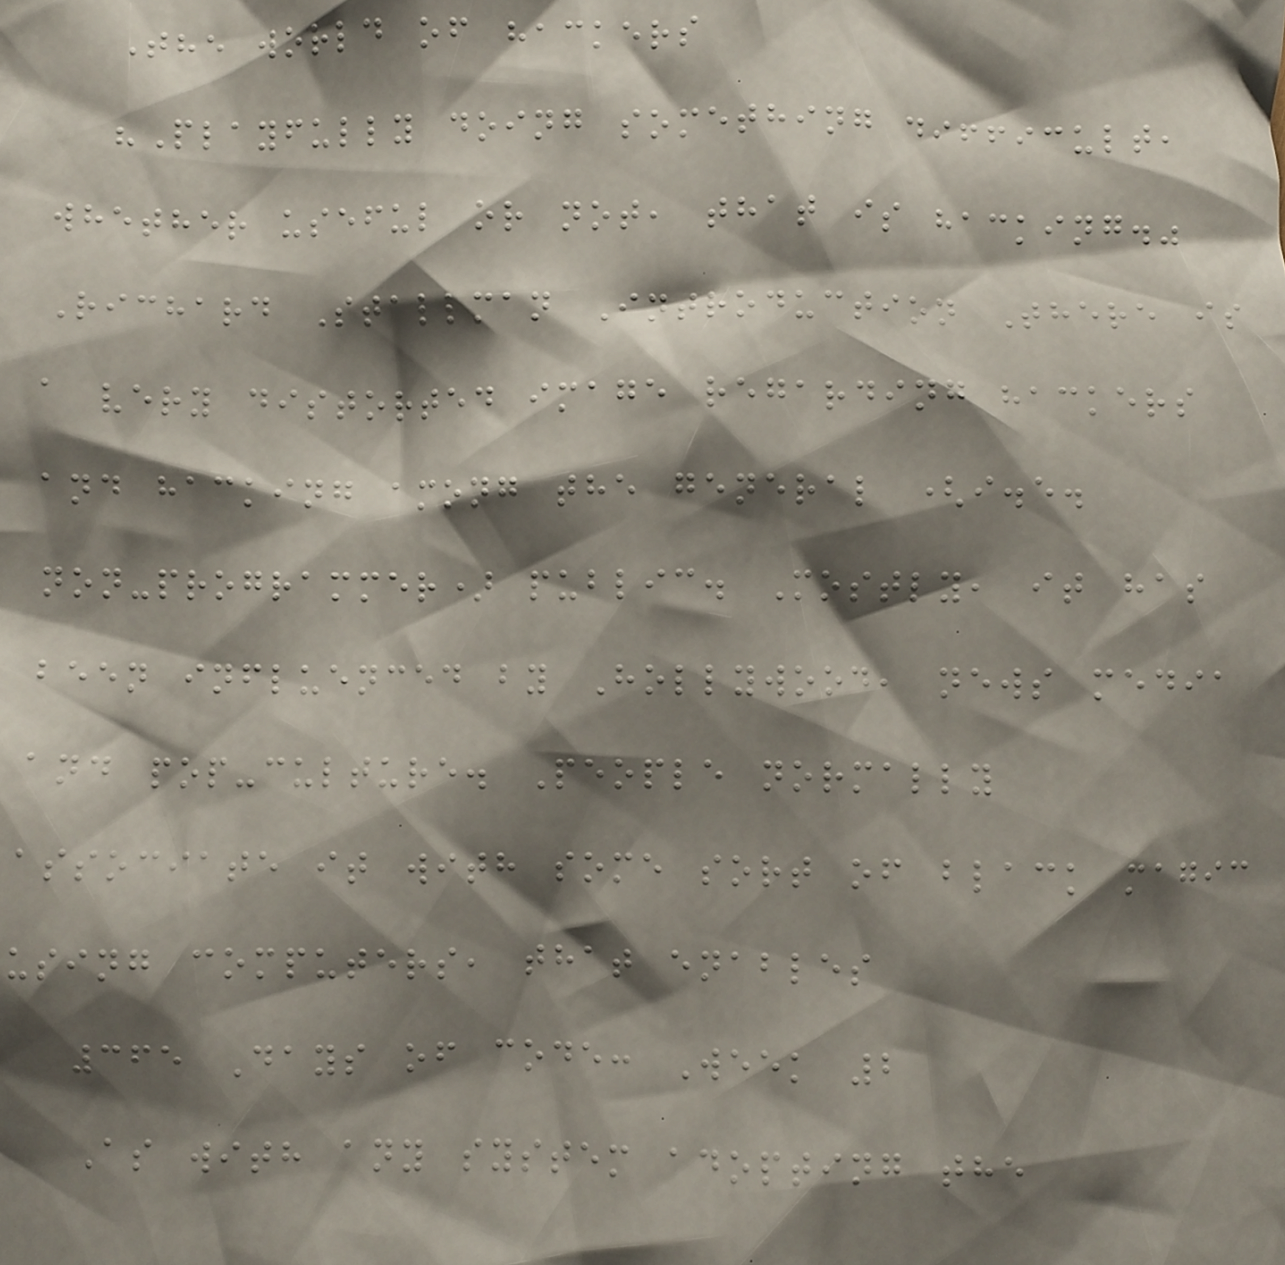The world of hackers
"Playfully doing something difficult,
whether useful or not, that is hacking."
Richard Stallman Introduction There is
a very distorted image regarding hackers
and hacking among the general (i.e.
non-programmer) public. Mostly, it has
been influenced by Hollywood, news media
and pop-culture. People normally
associate it with some sort of black magic
using computers, that enables
365 Days of code: Week 2
As with any system adopting the
